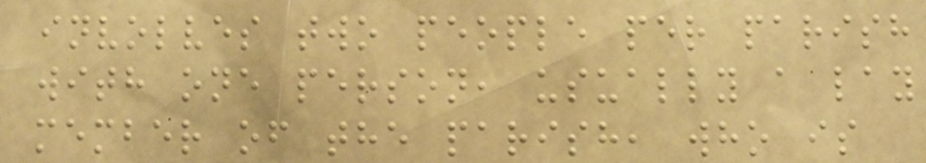involves two people per parish
with one person, usually a lay
member of the parish, who is
